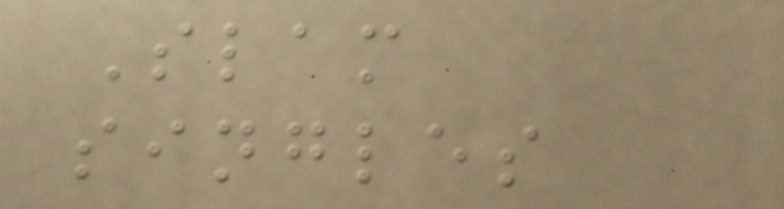Slam
singles
